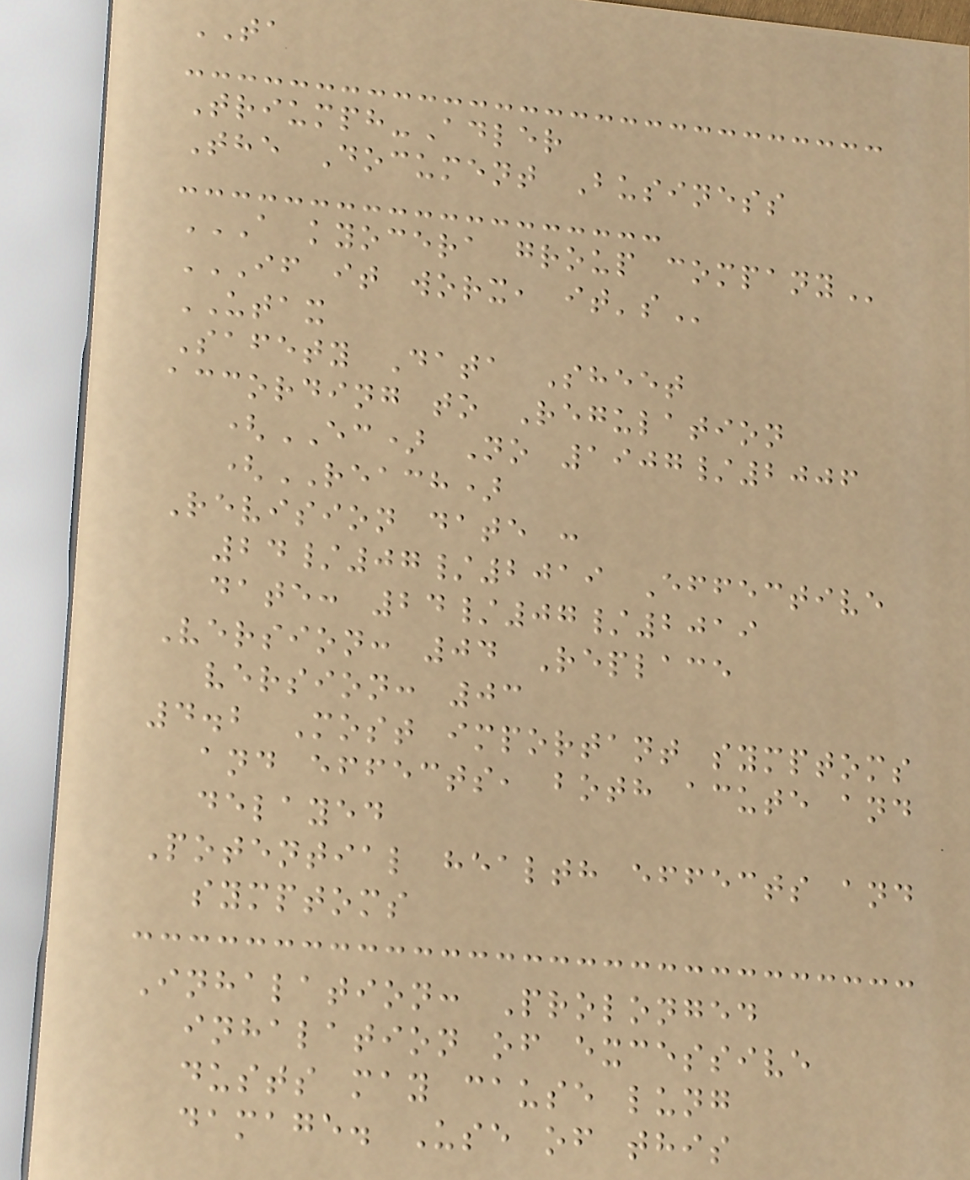TA
Triumph-Adler
The Document Business
A KYOCERA GROUP COMPANY
IF IT WORX, IT'S
UTAX
Safety Data Sheet
according to Regulation
(EC) No 1907/2006
(REACH)
Revision date :
24/07/2019 Effective
date: 24/07/2019
Version: 04 Replace
version: 03
4.2 Most important symptoms
and effects, both acute and
delayed
Potential health effects and
symptoms
Inhalation: Prolonged
inhalation of excessive
dusts may cause lung
damage. Use of this
